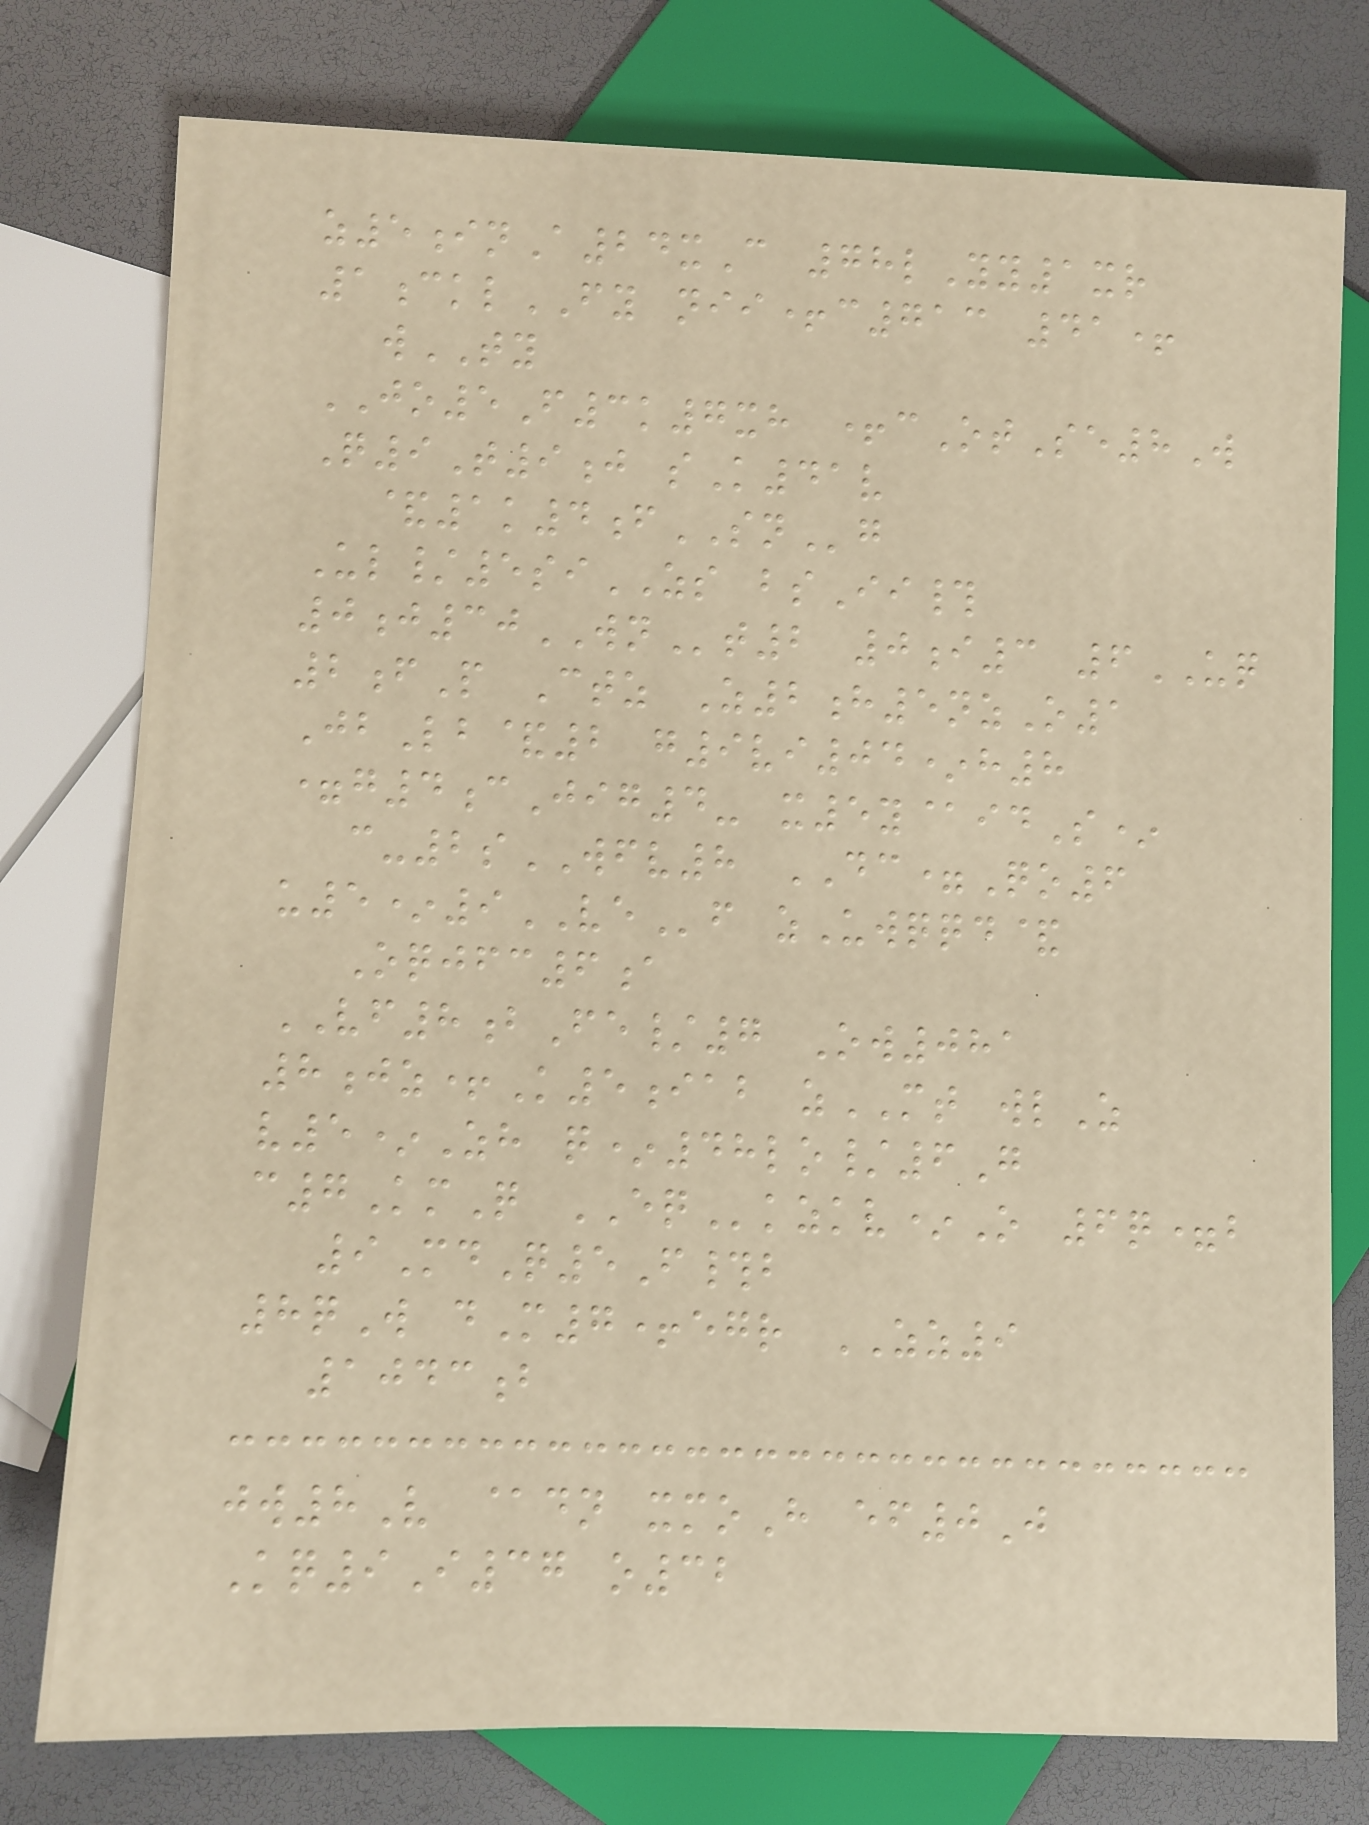z5inA24xC 78lYy1xr
1cklFY nii+c713 41+
wTY
JO5F3k7xh +cOtSe8W
Q9T9j sK41v
&1k4fSNg
Ul/5siZS bsIi#
0j30WNt2 0i3 6UQ
2fP Ctz Z2h5nzO1
JbLb&2 g9vi04*h8
=g4cJig4- x5y@idS*
c-2sWFV8 DC=Qo6
u5*9VEf zUwqqd&
Oqjfc6a
VF8bFe/7 Ow081
8jz+K5iab zMT wlZ
v5*Zh q*48lo/6G
c7KmQ EQkzkv*O 6q=b
9MdQ5F#b
8qW dM7+egr ZZ9
1043b
jw8V @dn xmoH ef0J
Kq9I37 o32
